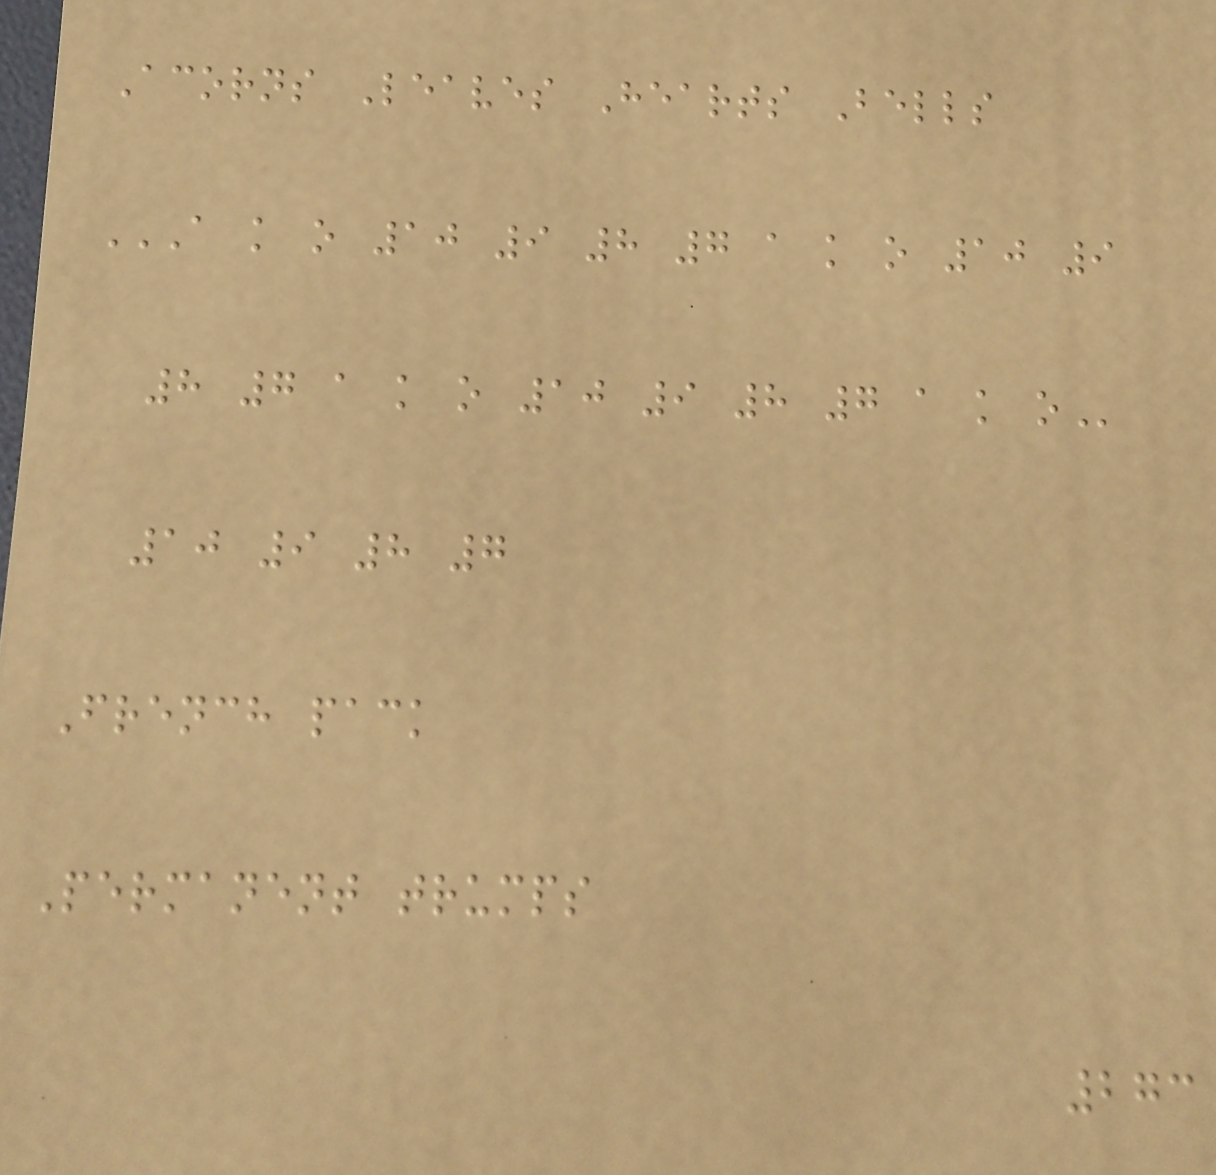Acorns Leaves Hearts Bells
A K O 10 9 8 7 A K O 10 9
8 7 A K O 10 9 8 7 A K O
10 9 8 7
French pack
Permanent trumps
273
